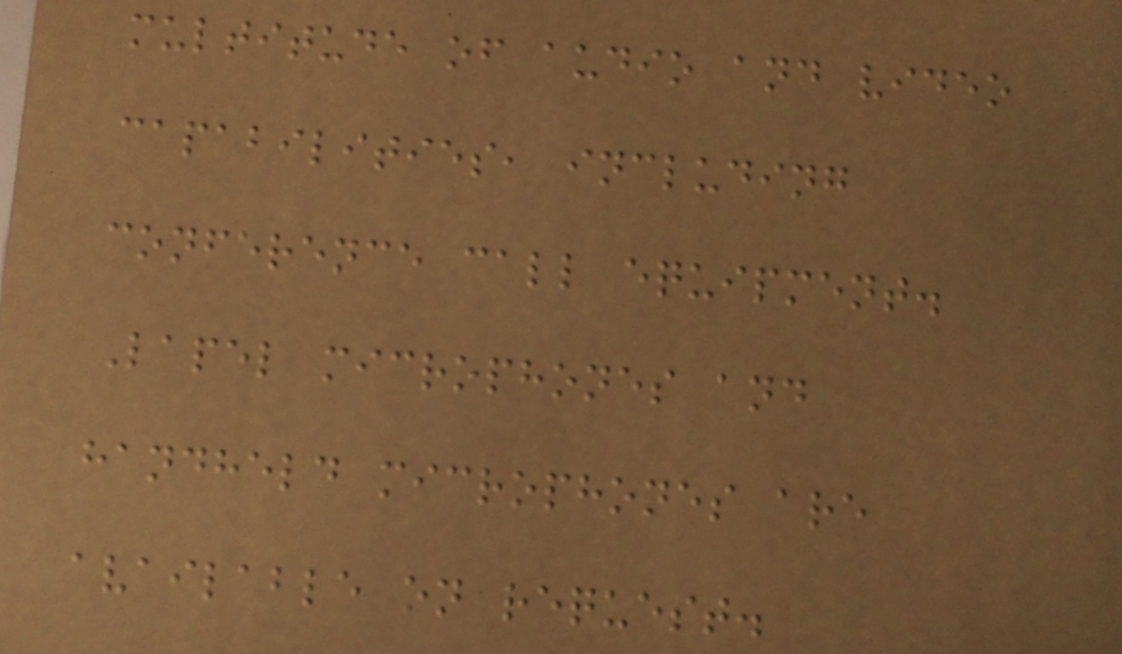multitude of audio and video
capabilities, including
conference call equipment.
Lapel microphones and
handheld microphones are
available on request.
